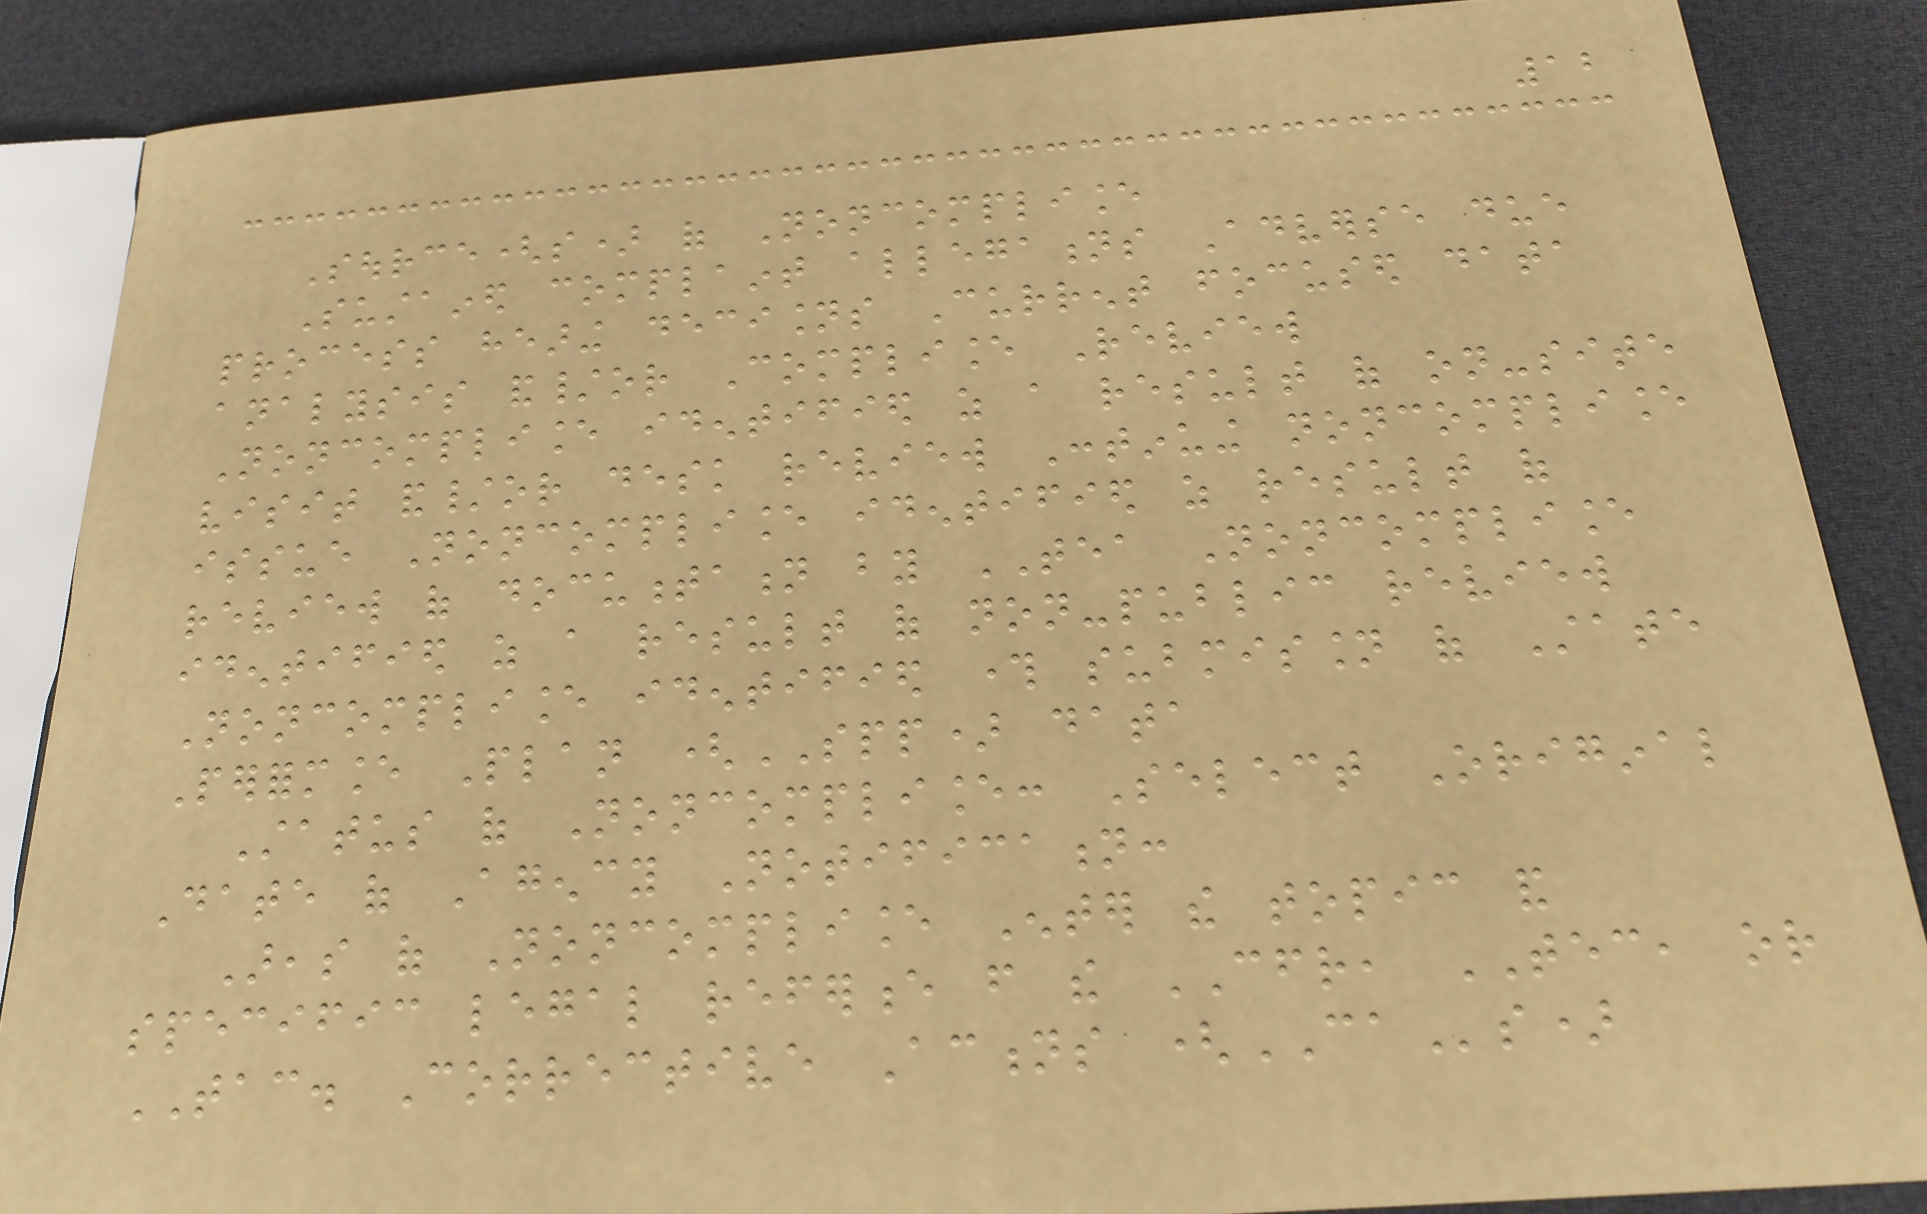12
Source(s) of Noncompliance
Sustained complaint allegations Adverse due
process hearing decisions Current focused data
analysis and/or Compliance Review
Noncompliance identified as a result of on-site
visit and/or desk review Continuing noncompliance
issue Noncompliance identified as result of
review of documentation by TEA Noncompliance
identified as a result of non-public review
Noncompliance identified through submission of State
Performance Plan (SPP) data
Status of Noncompliance: Select Original
Date of Agency Notification:
Areas of Noncompliance Enter the topic and
specific legal reference from the CFR, TEC, or
TAC. Corrective Actions (CAs)
